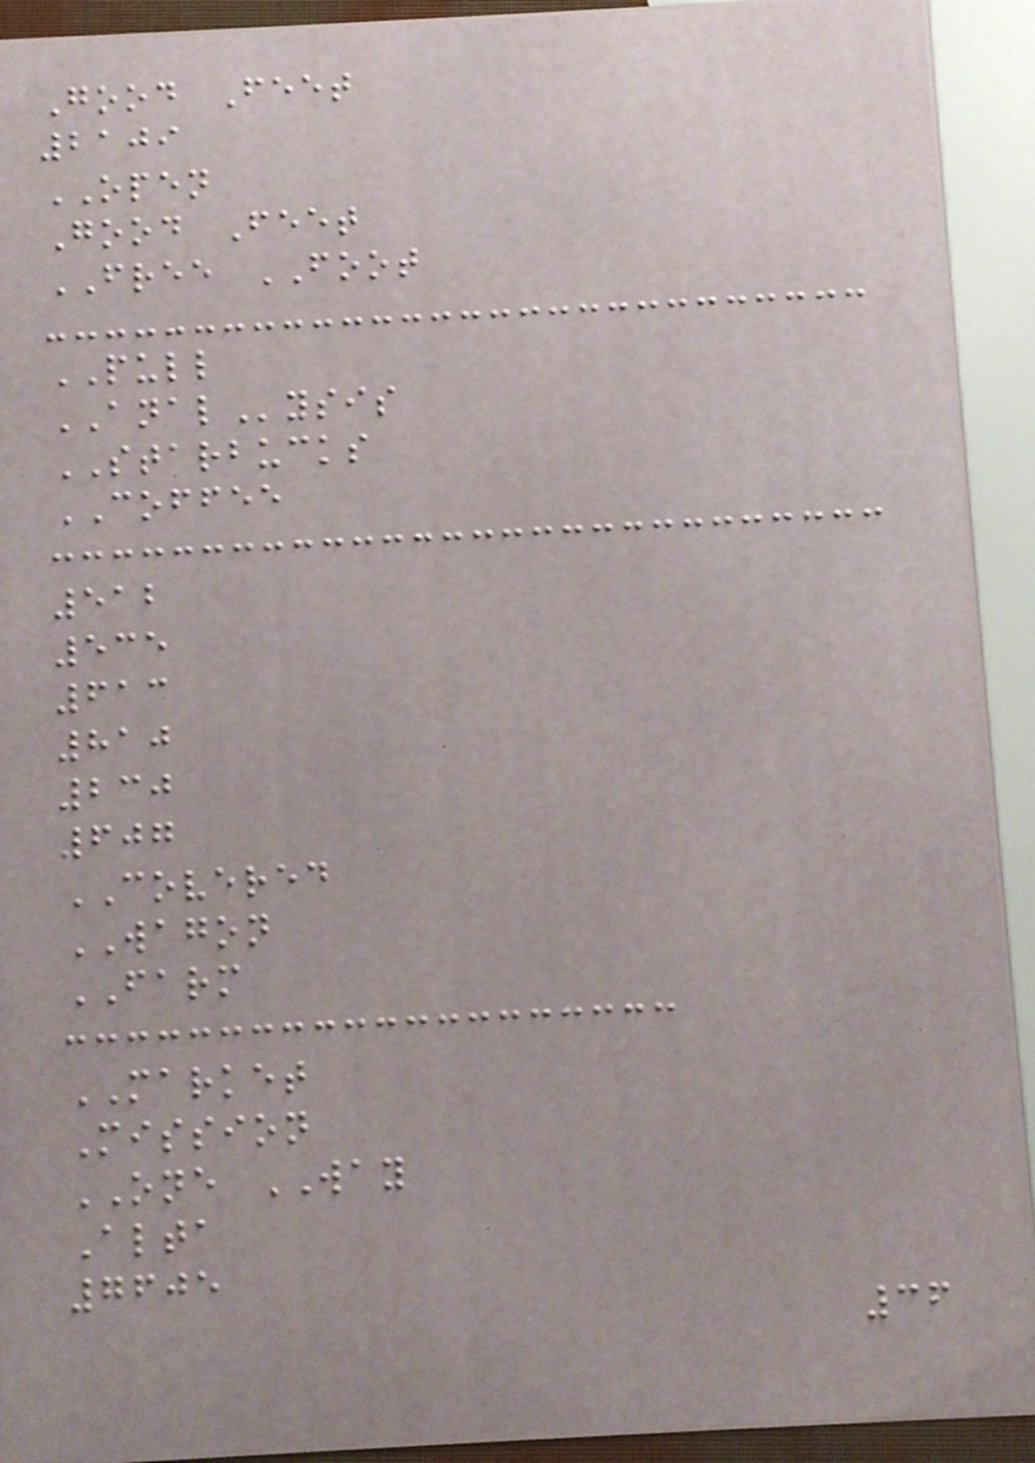Good Feet
2109
OPEN
Good Feet
FREE FOOT
PULL
ANALysis
STARBUCKS
COFFEE
512
535
613
810
230
607
COVERED
WAGON
FARM
MARKET
Mission
ONE WAY
Alta
7605
36
